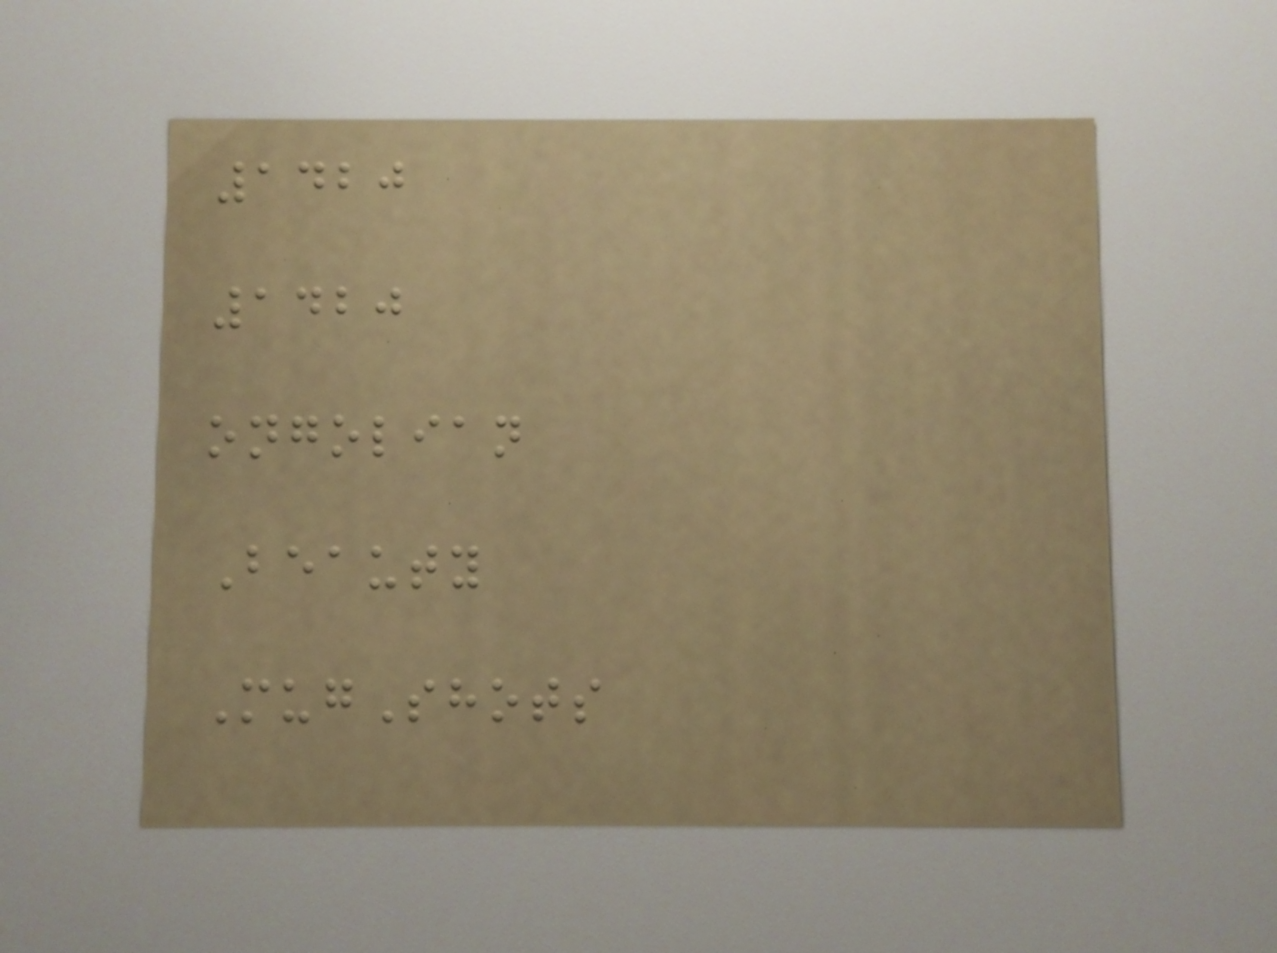1420
1420
ongolian
Beauty
MugShots
